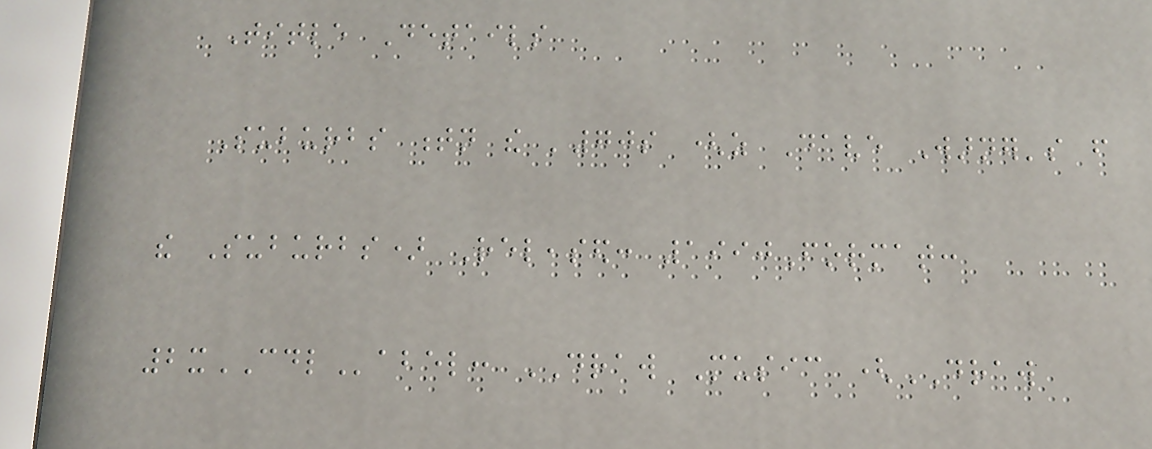Title Details
Suburbs tn the '70s (as Dave Warner's from
the Suburbs) Released: 1990Format:
2xCDLabel: DRAW Music (DRAW
